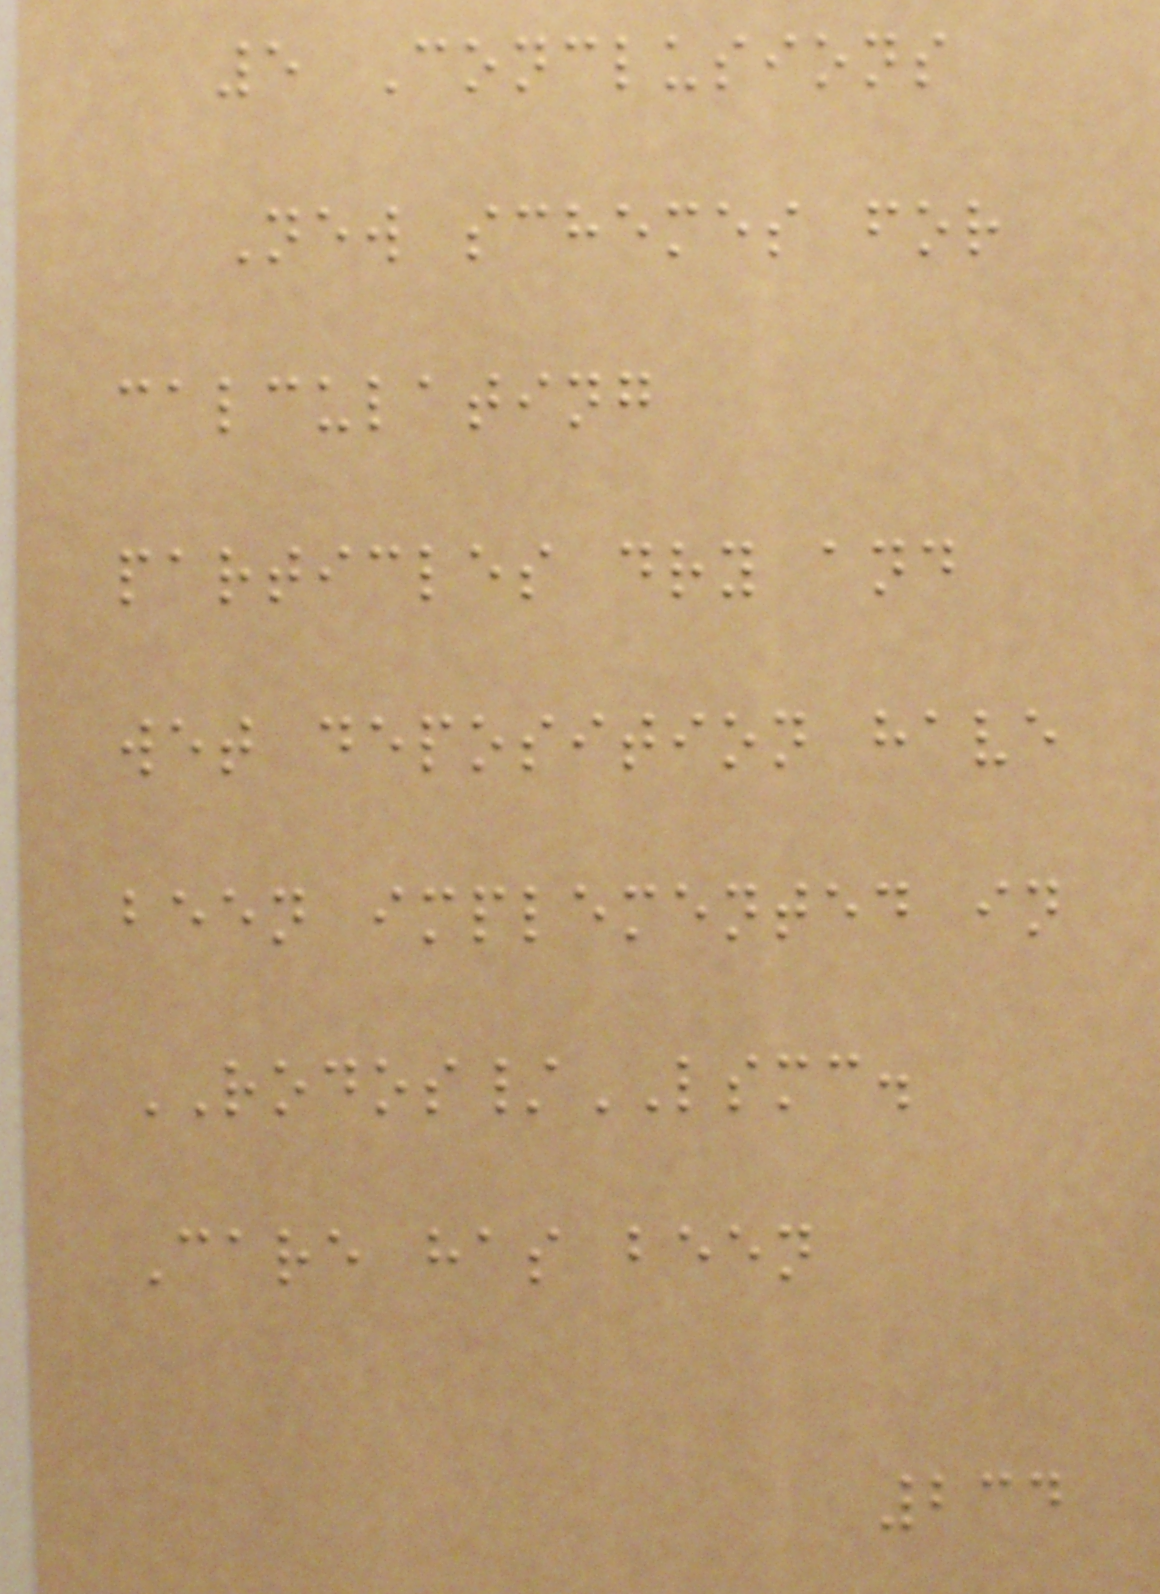5 Conclusions
New schemes for
calculating
particles dry and
wet deposition have
been implemented in
RODOS/LSMC.
Care has been
234
